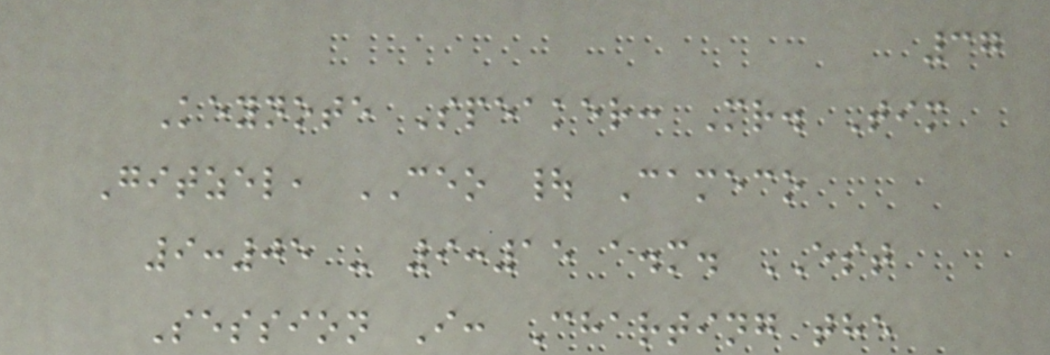37
Keynote Speaker: Mr. Tim
Gitzel, CEO | Cameco
9:05 - 9:15 a.m. EST
Session I: Charting the
